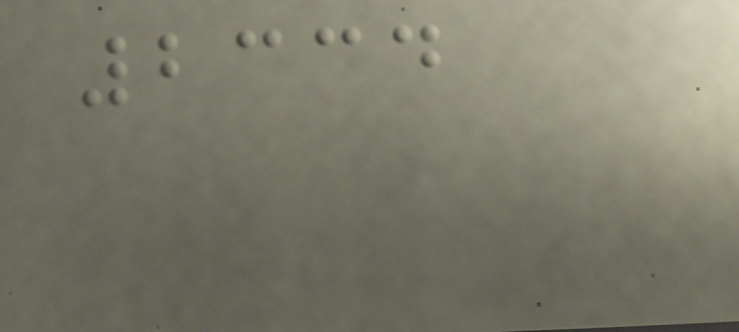2334
